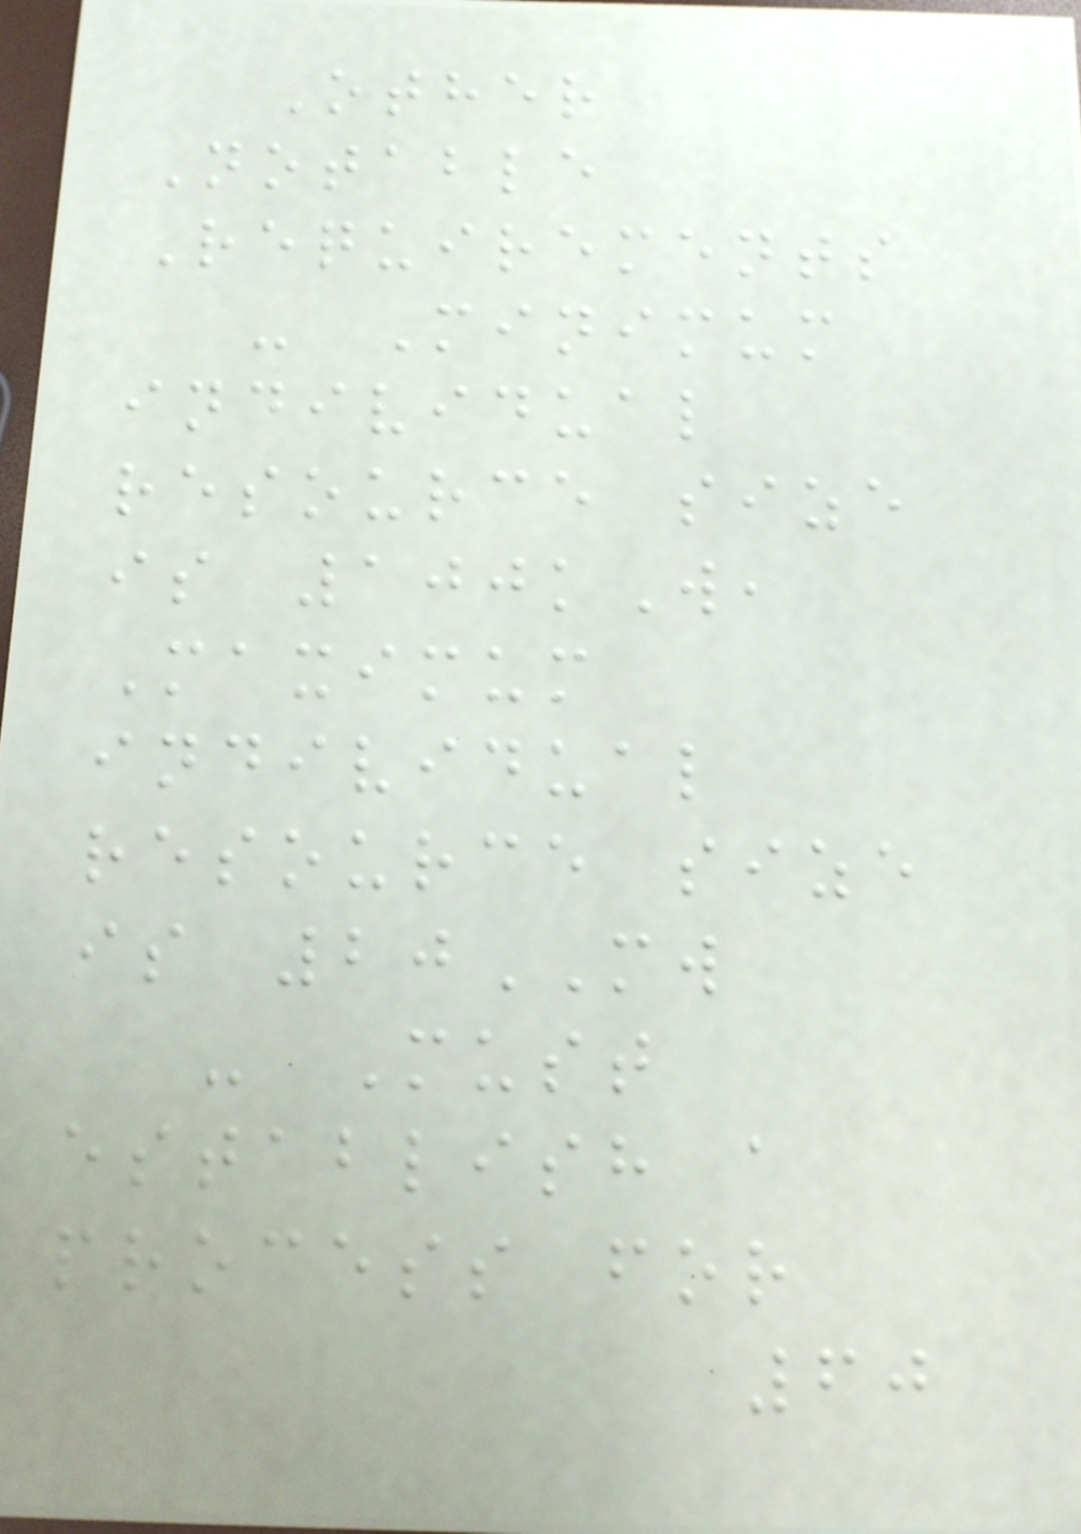Other
Notable
Requirements
- Minimum
individual
resource size
is 100kW,
Maximum
individual
resource size
is 20MW
- Must
establish a
process for
60
